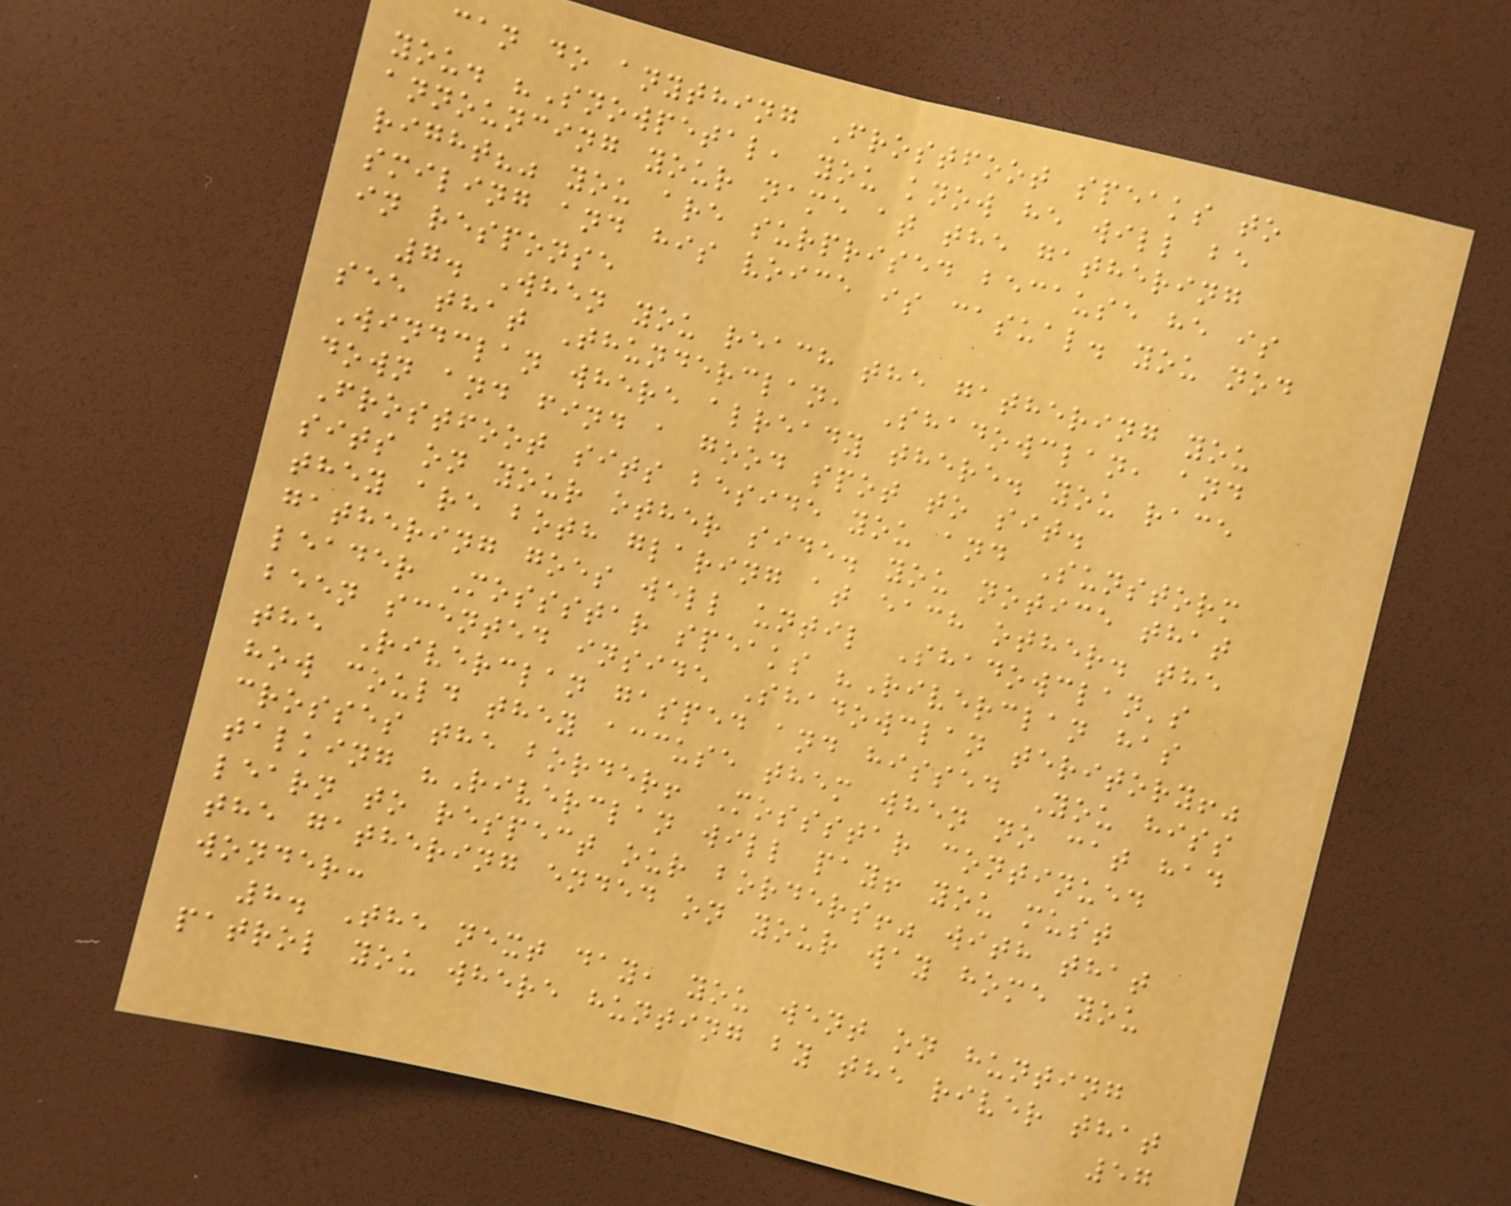can do anything Frostfoot speaks to
you. "Snowpetal, you know he will be
announcing your name at the gathering
right?" you are surprised because he is
smiling and his voice is casual. you nod
in response
7. When you reach the gathering you
see that Thunderclan, Shadowclan, and
Windclan where already there. you race
down and find a good spot to sit.
Frostfoot sits beside you and Sunstorm
sits on your other side. you notice that
they are both glaring at each other. the
gathering goes well until Shadowclan's
leader Mossstar speaks "Riverclan has
been scented inside Shadowclan teritory!"
the Riverclan gasped and hissed You hiss
how could they accuse them when no cat had
crosses the border! Mossstar continued
talking "Riverclan will pay! you must
learn to respect our borders!" with that
the gathering ended on your way home you
wonder:
8. The next day, you went on hunting
patrol you where hunting by the river that
57
